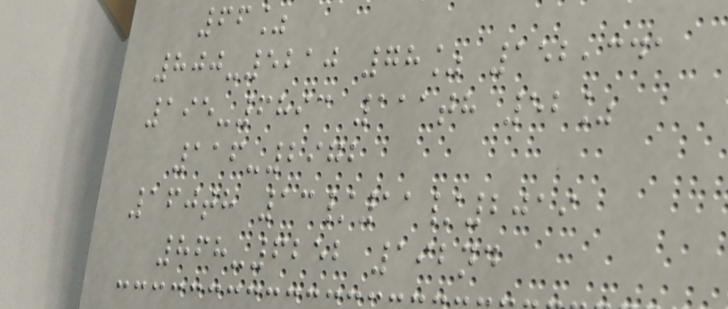66%
800-5210 78% 152,341
195-6893 111th 52%
116-2972
160th 13/11/2019
868-6252 192nd
